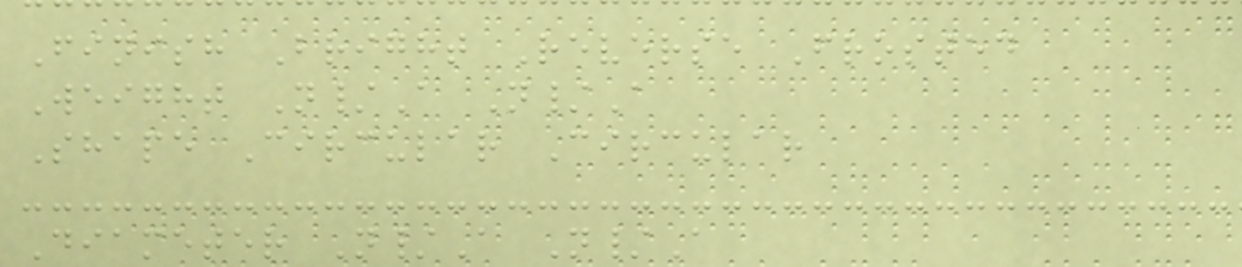Finish Bright Reverse Frosted
Weight N/A N/A
Shape Circular Circular
Diameter N/A N/A
